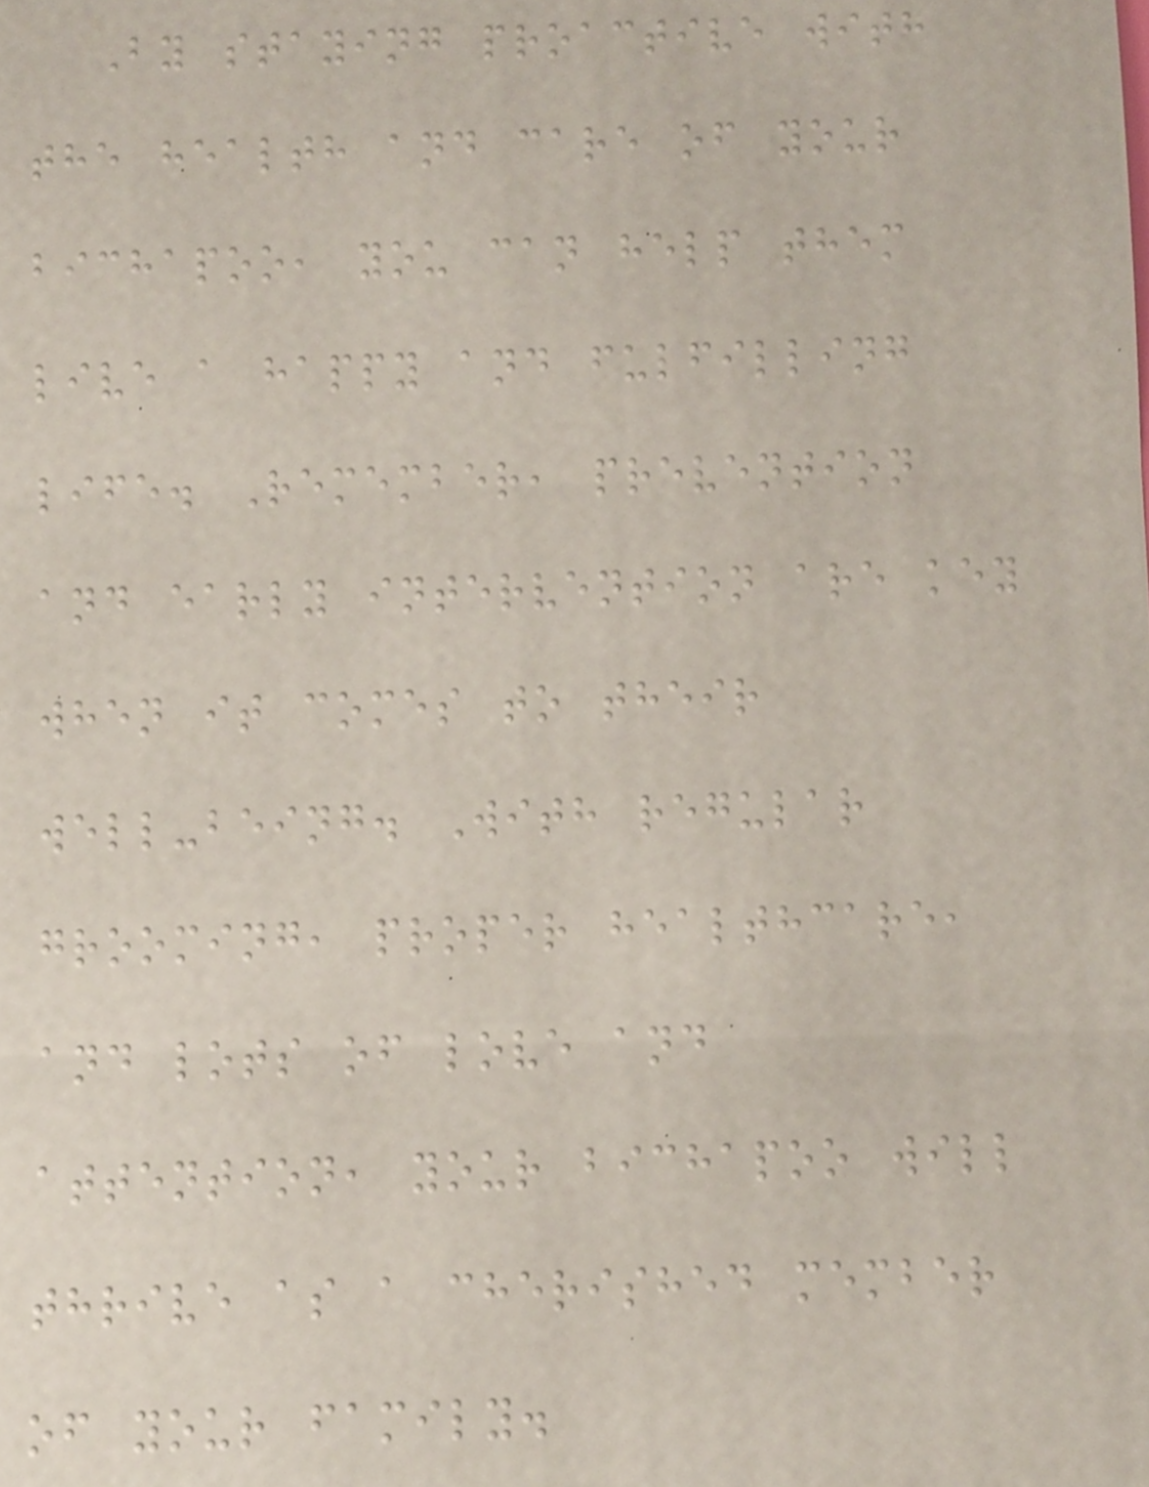By staying proactive with
the health and care of your
bichapoo, you can help them
live a happy and fulfilling
life. Remember, prevention
and early intervention are key
when it comes to their
well-being. With regular
grooming, proper healthcare,
and lots of love and
attention, your bichapoo will
thrive as a cherished member
of your family.
